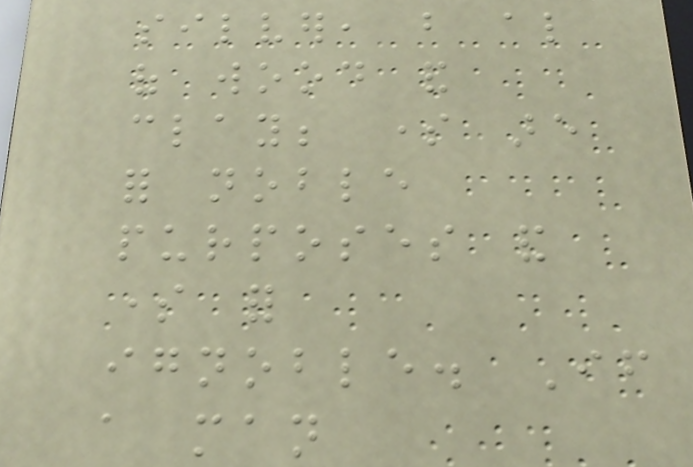silver, but also
of wood and
clay; some are
for noble
purposes and
some for
ignoble. If
a man
